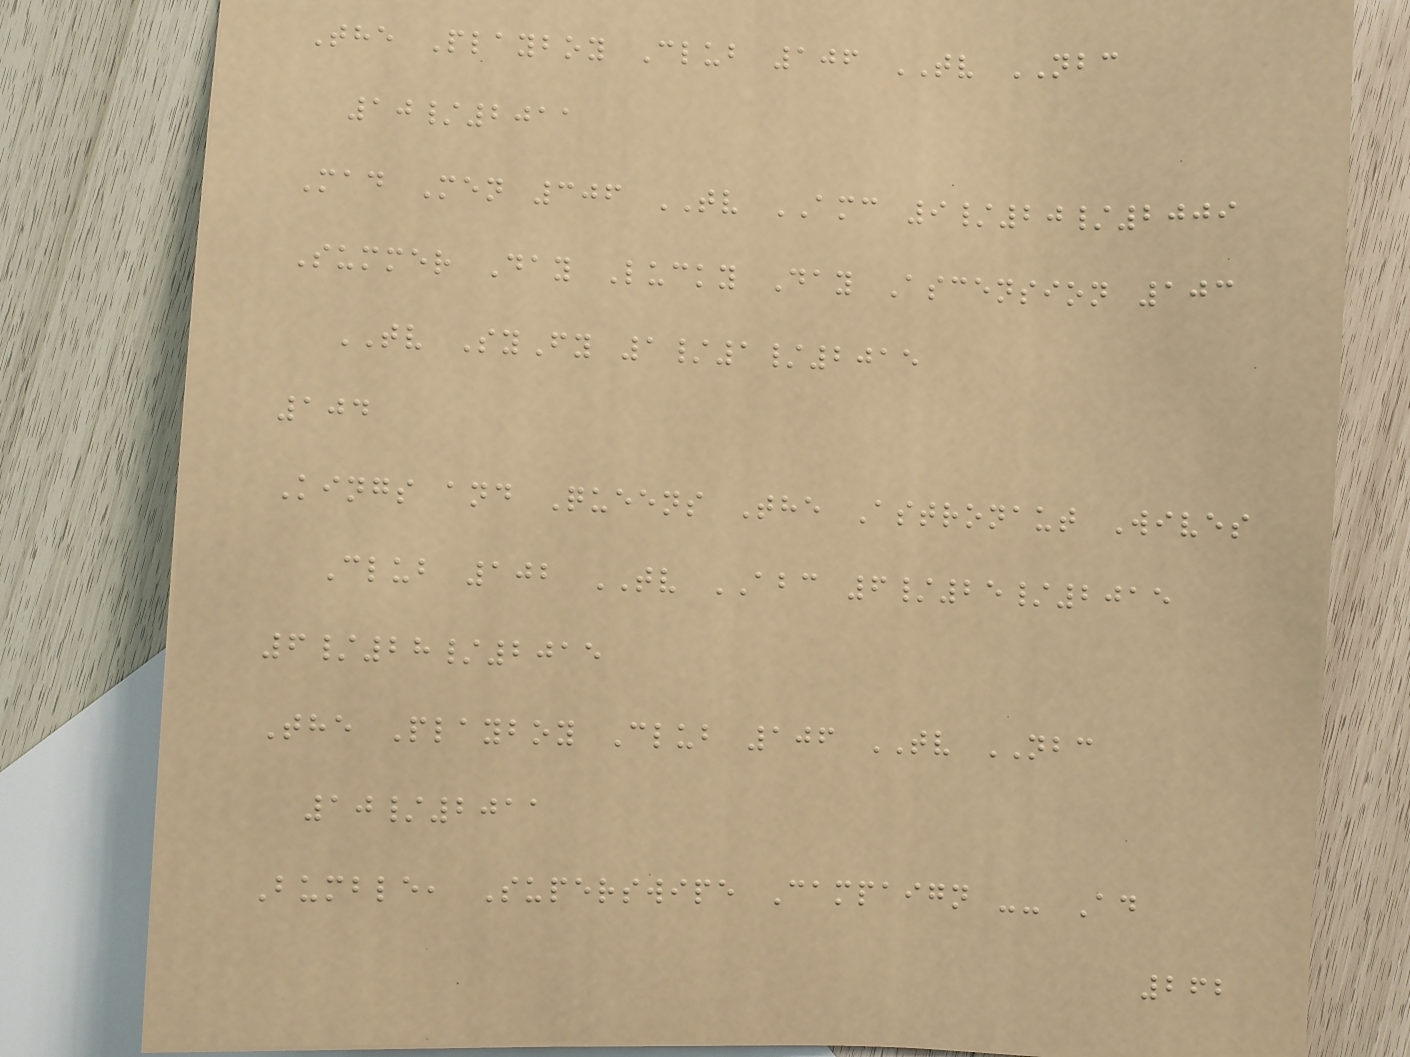The Playboy Club 106 TV NBC
10/2011
Mad Men 306 TV AMC 9/20/2009
Summer Day Lucky Day Ascension 103
TV SyFy 1/1/2015
104
Kings and Queens The Astronaut Wives
Club 102 TV ABC 6/25/2015
6/28/2015
The Playboy Club 106 TV NBC
10/2011
Bumble, Superswipe Campaign -- Ad
262
